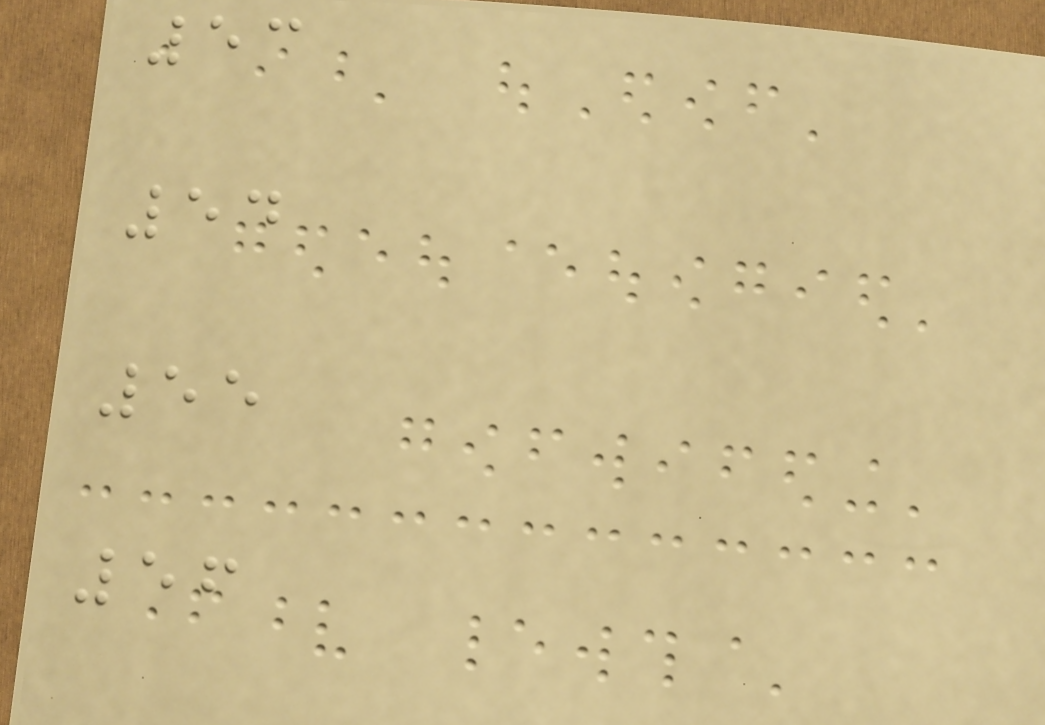53
54
55
56
